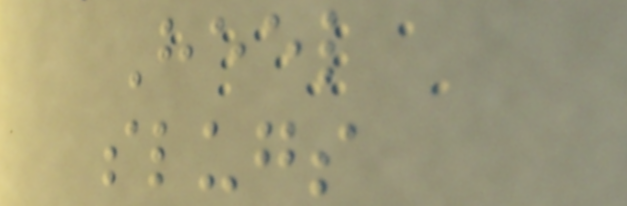Heel
slugs
